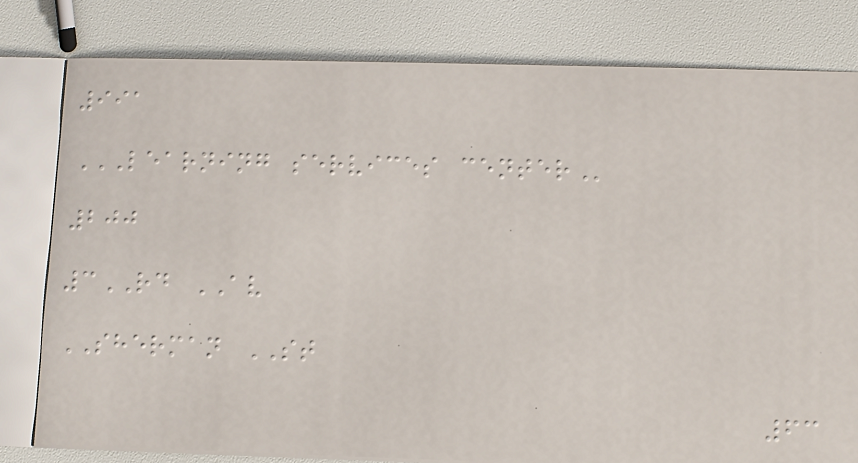991
LEARNING SERVICES CENTER
200
3RD AV
SHERMAN ST
63
